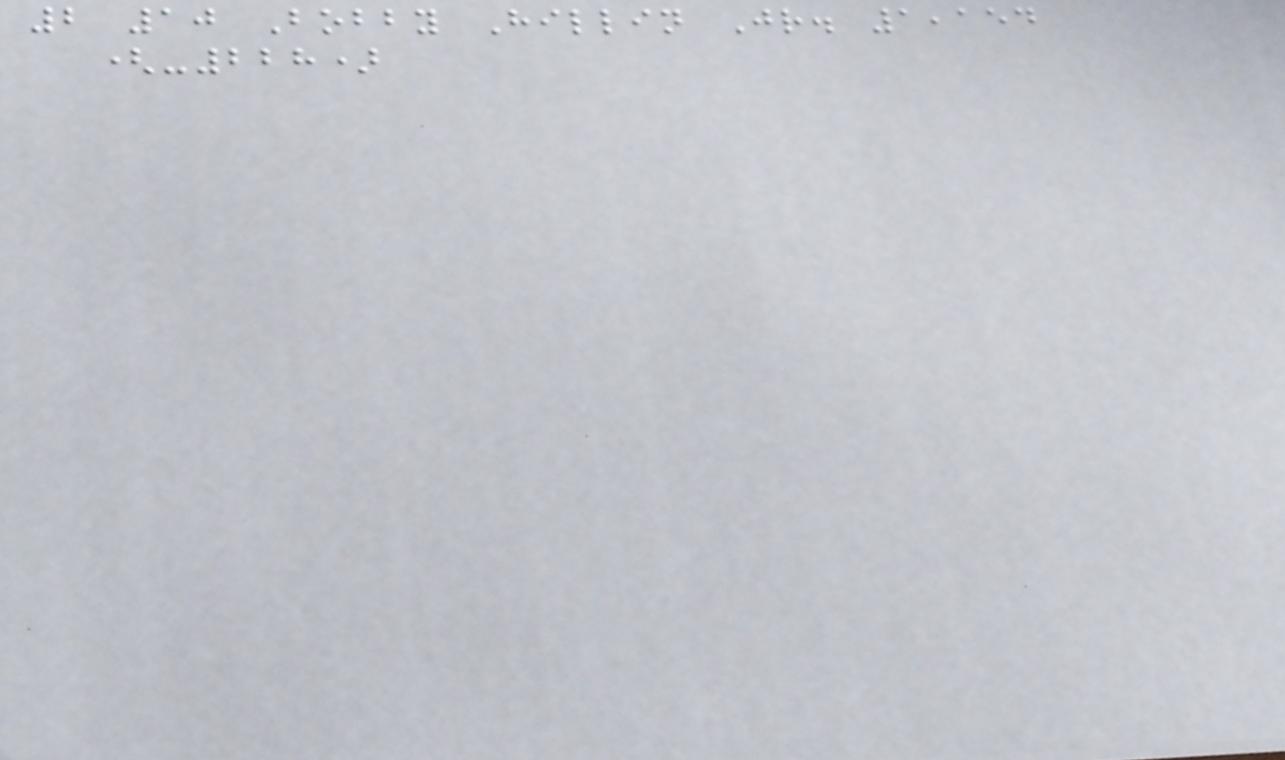2 10 Bobby Hillin Jr. 1,154
(-228)
